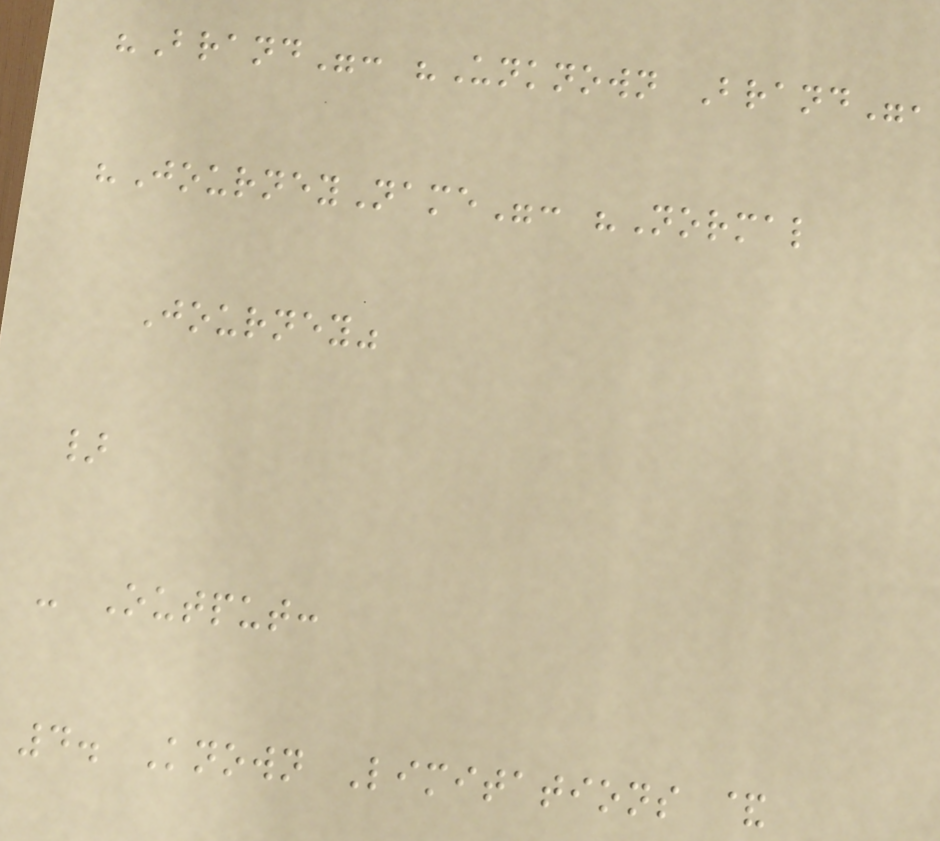"Brand": "Unknown Brand",
"JourneyName": "Normal
Journey"
}
- Output:
4. Known Limitations &
